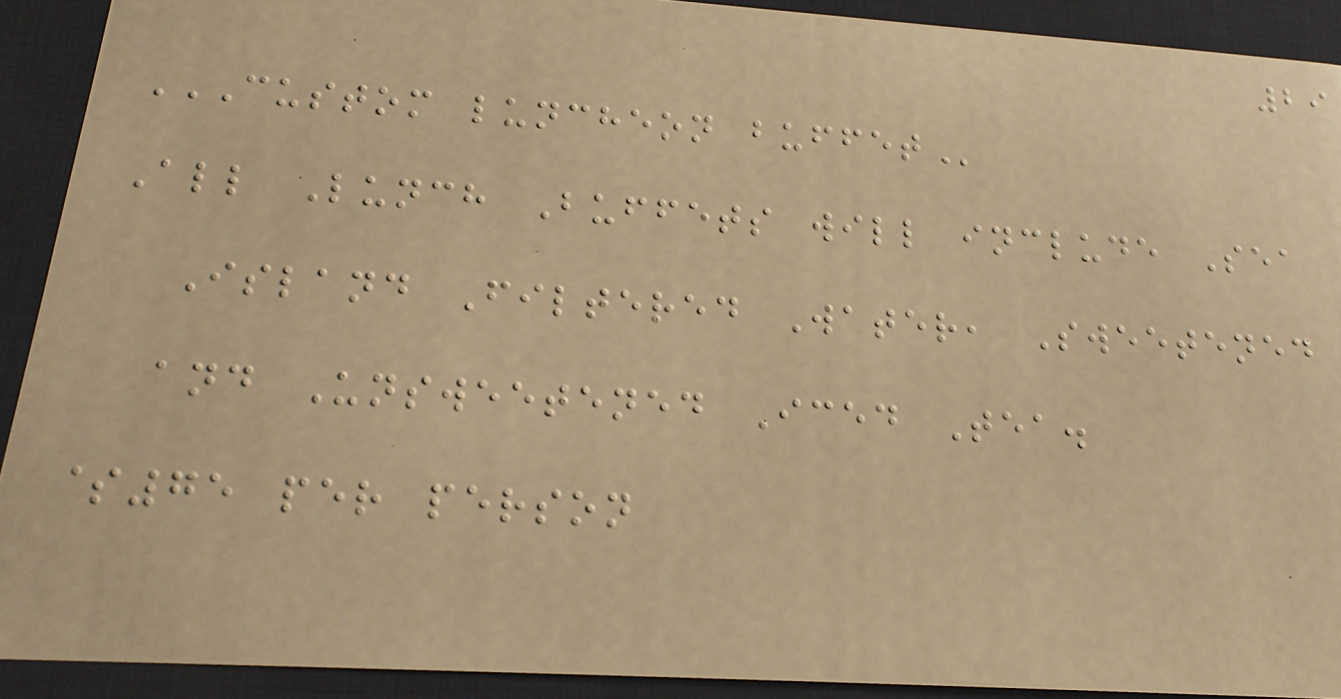29
CUSTOM LUNCHEON BUFFET
All Lunch Buffets will include Sea
Island Filtered Water, Sweetened
and Unsweetened Iced Tea.
$75 per person
